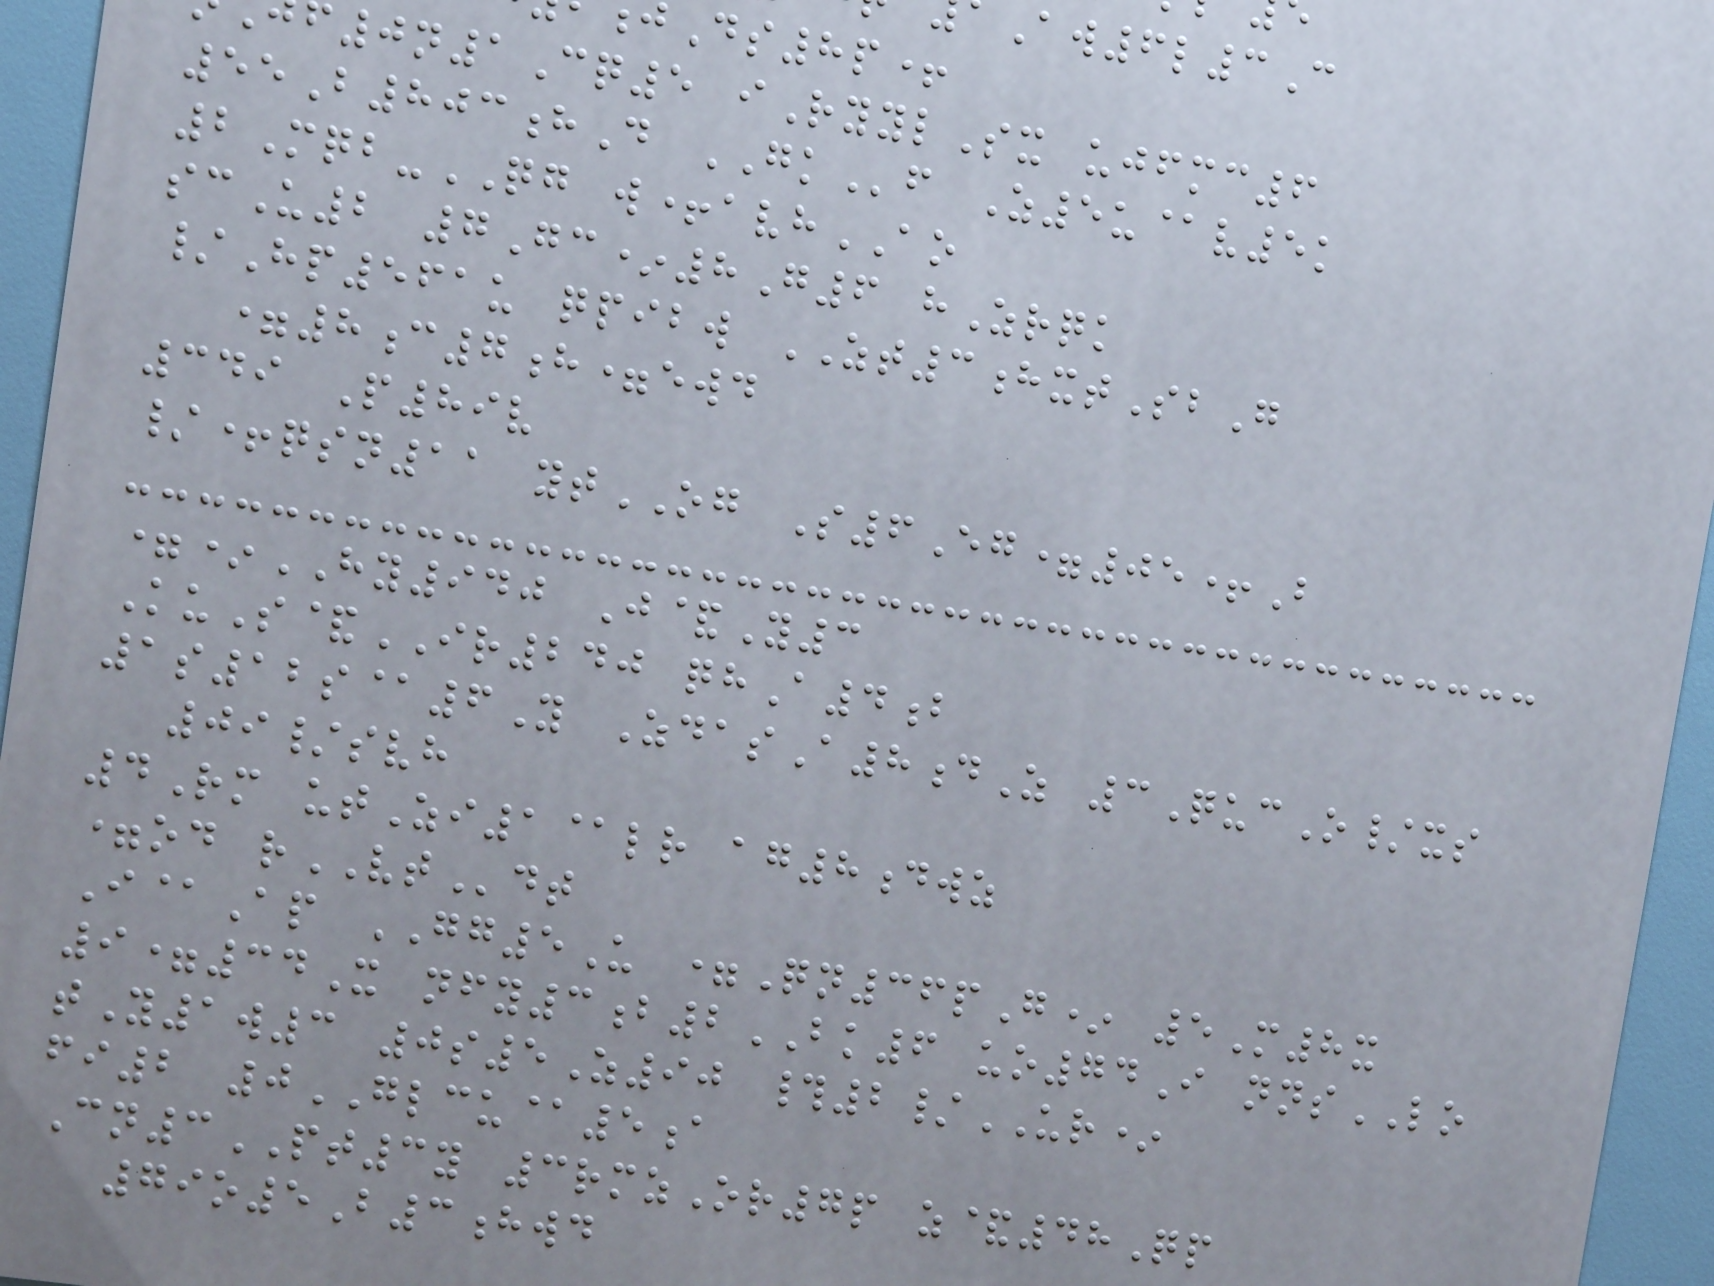Aw6l3C
Ds8p+
0n1Cq5 iRyylSx ujfmc6
55B803hD GKf Z5u@v5k
2Mqb-QG w+avhAO
scU2 7Gc*8G6 hZrqk
/Hp561u qpibw ZT3hxtSbG
=8c7h=ewd
349 P89v
/+qsn11 ytOG S6Eg=05+B
=*HY940 J&Y3
KuS&IR240 qhA4b
1s12s@6Y ZdasA8dZ 3QucO/xs
09/svh
4Rm utZi1@lr ag8dwz
=od rVTdt
I@Ap GG5U =Qn36pG* 5M8x
9=34X nfy3b2BK6 uo74I nnsLO
tY1w3 0s5Z90 #2/UR*
fi2 0GLCU@5a
Cn3PT3y 3rmzOr7p z&48Qp
79o5B3hwd
